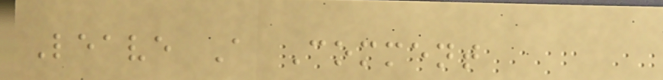Leave A Comment
